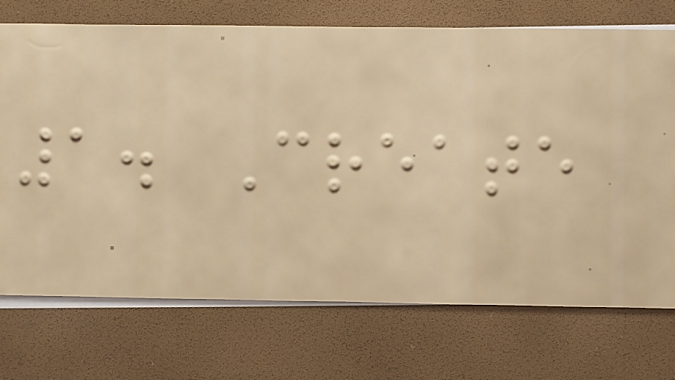1. Create
